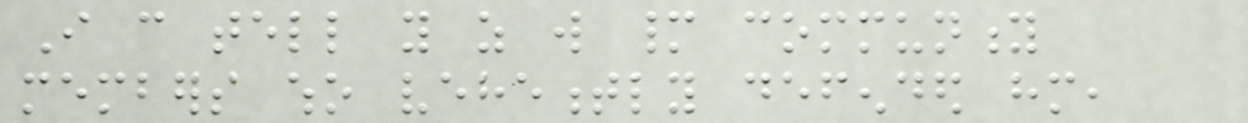I can tell you as will many community
members who vehemently defended him,
